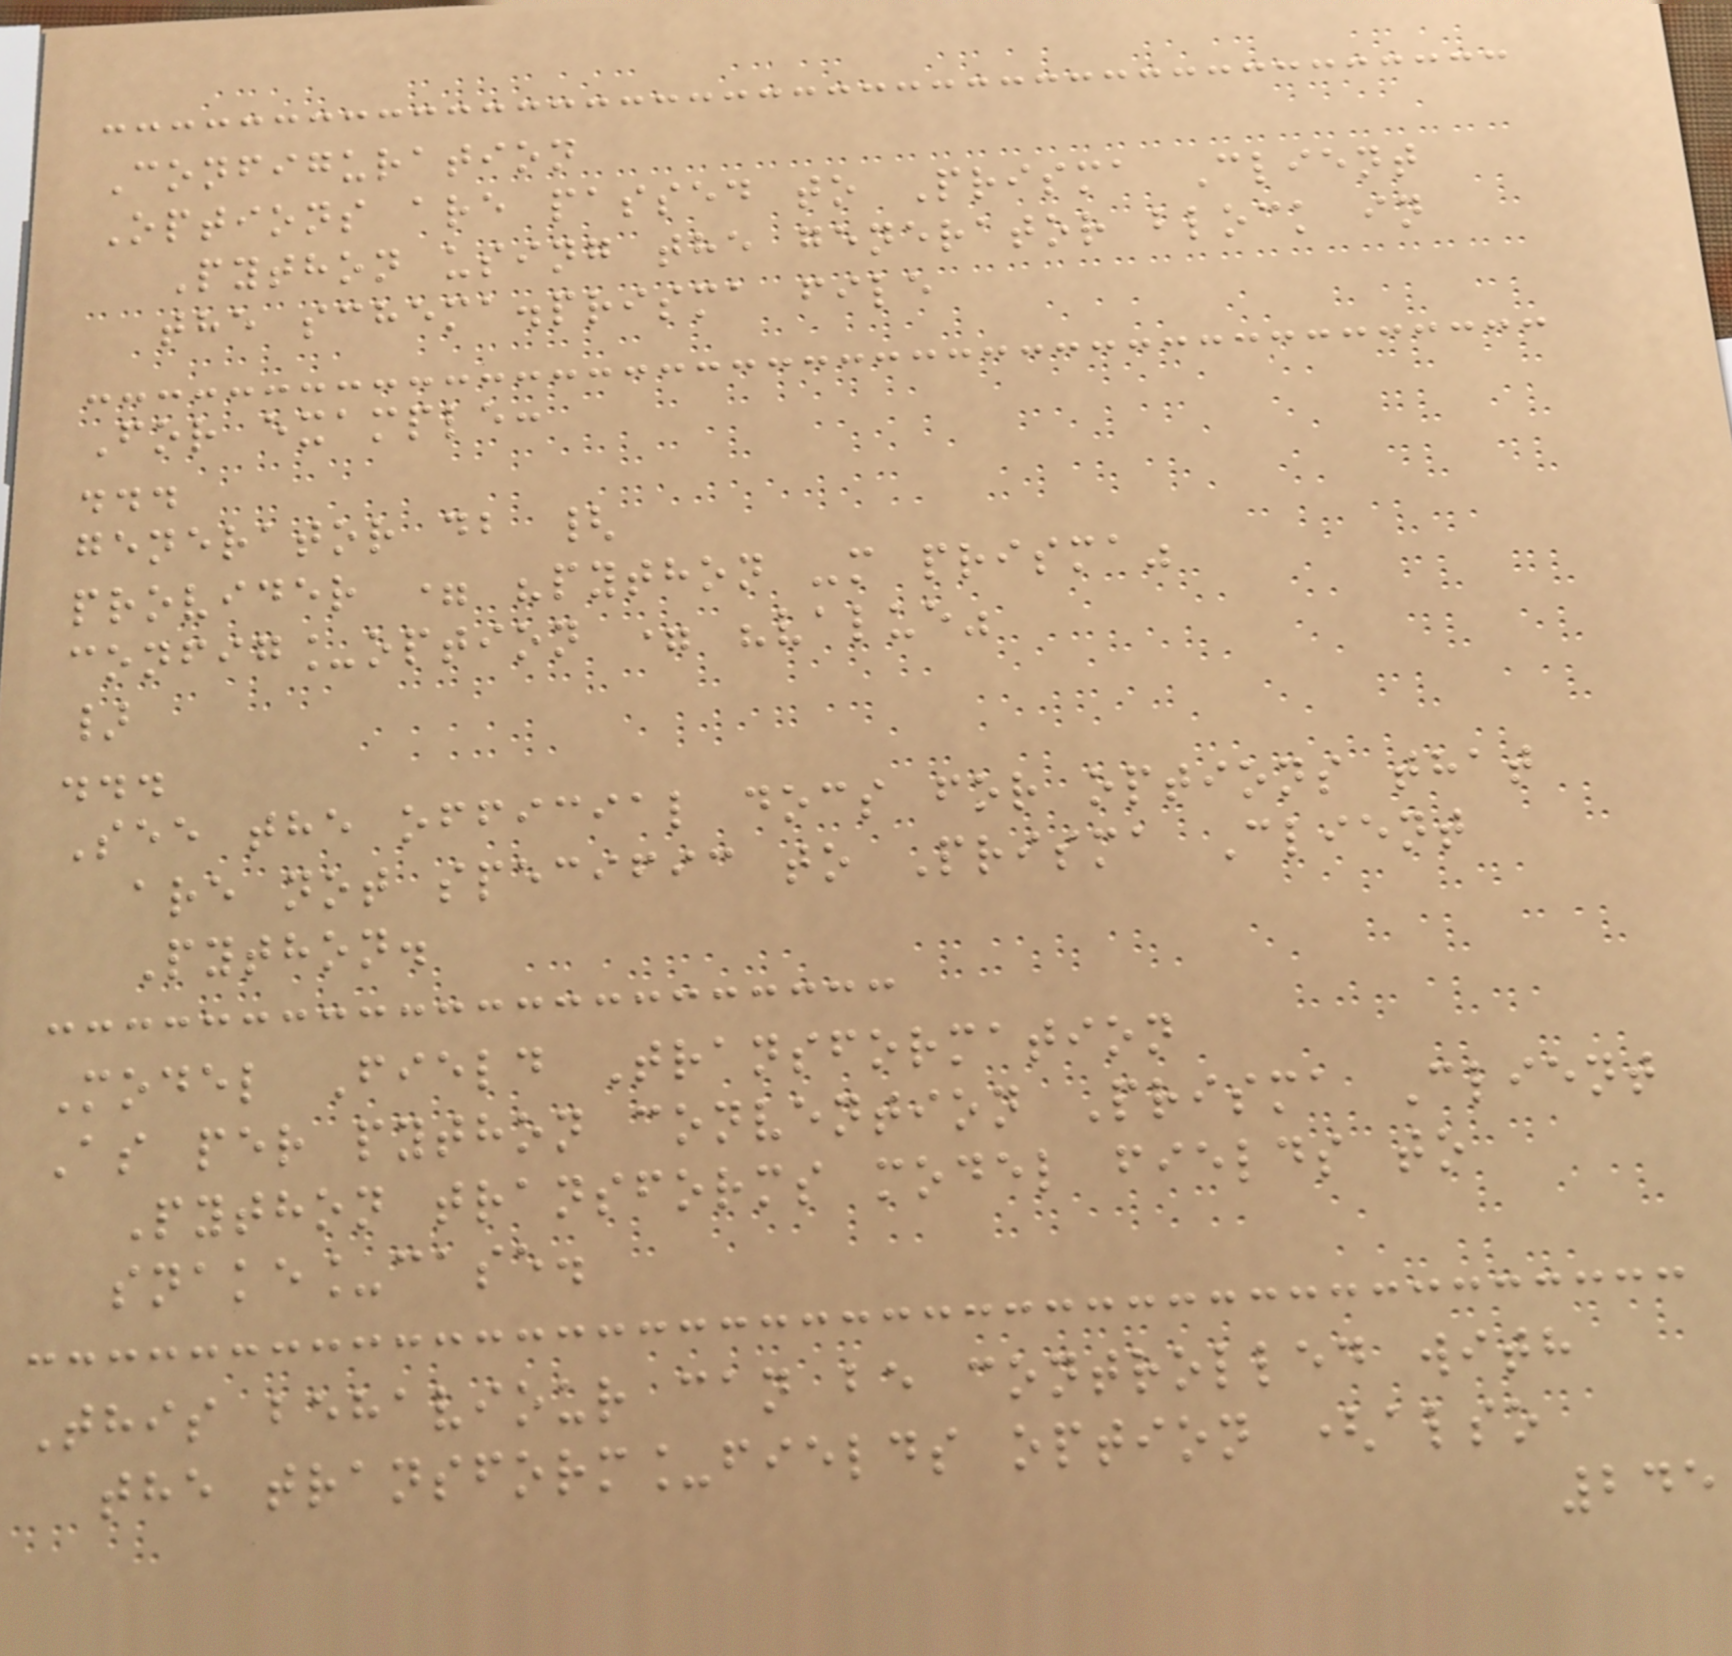Configuration
Options are passed to Prisma Client
Python using the generator block in
the schema.prisma file
For example:
...
generator db {
provider = "python -m prisma"
config_option = "value"
}
...
See the official docs for options that
are not specific to Prisma Client
Python.
Model Field Transformation
As per python convention Prisma Client
Python transforms model fields to
snake_case.
This behaviour can be controlled with
the transform_fields option (also
245
